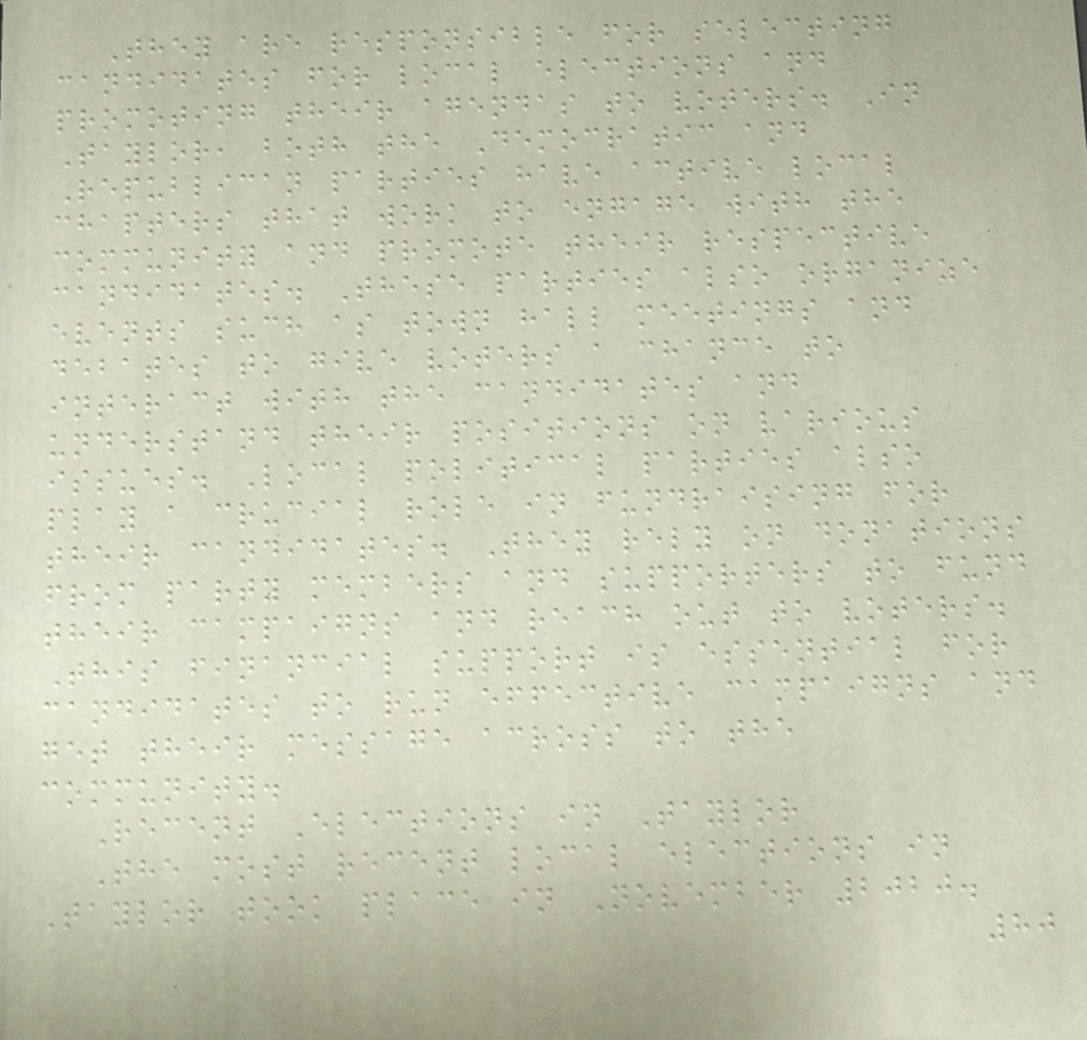They are responsible for selecting
candidates for local elections and
promoting their agendas to voters. In
Taylor, both the Democratic and
Republican parties have active local
chapters that work to engage with the
community and promote their respective
candidates. These parties also organize
events such as town hall meetings and
debates to give voters a chance to
interact with the candidates and
understand their positions on various
issues. Local political parties also
play a crucial role in fundraising for
their candidates. They rely on donations
from party members and supporters to fund
their campaigns and reach out to voters.
This financial support is essential for
candidates to run effective campaigns and
get their message across to the
community.
Recent Elections in Taylor
The most recent local elections in
Taylor took place in November 2020.
80
